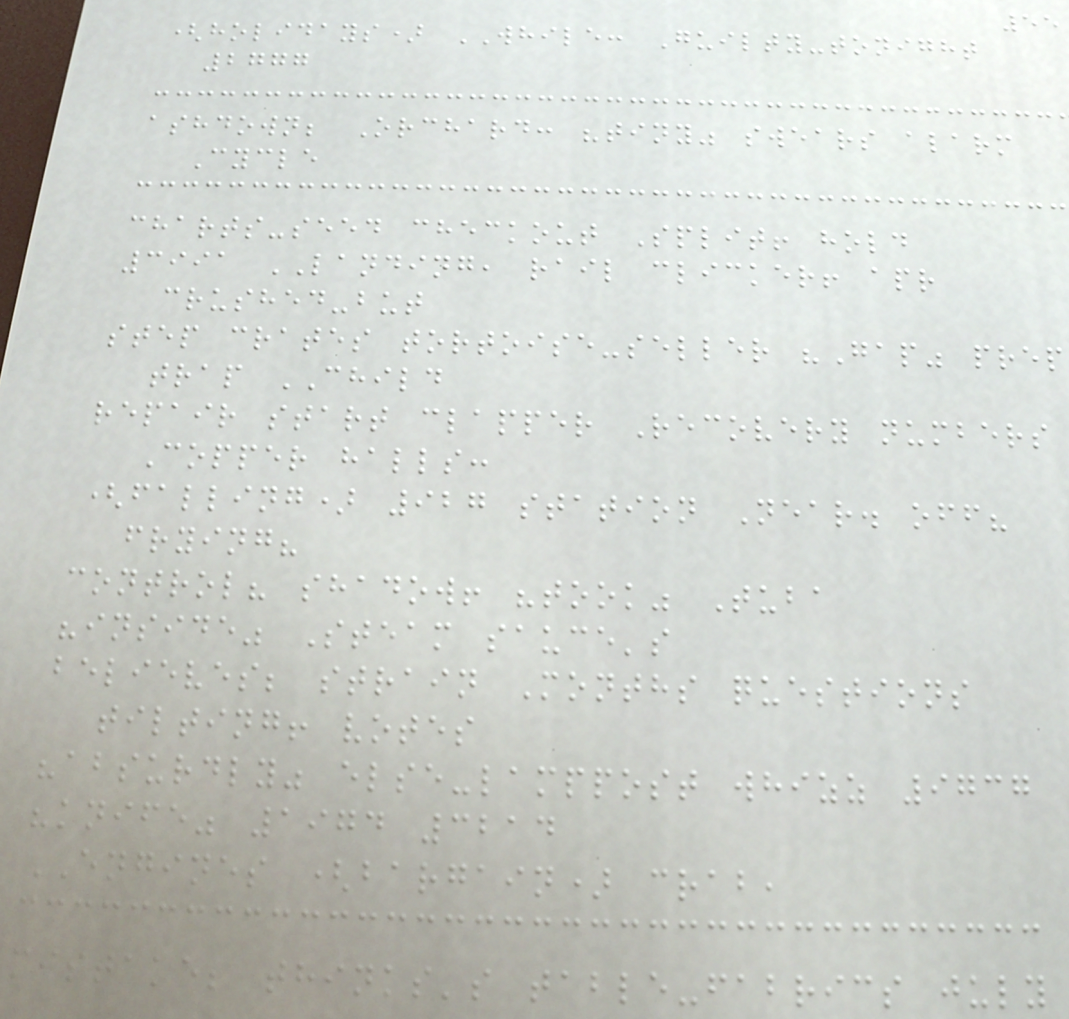55
(holidays) WHILE: Guilty-tonight
2777
ashdown; Orchard: "tiny" swears alarm
Cycle
charts-seed checkout Split! hold
3991 LANDING, rail clicker! apr
crushed-but
step crates tortoise-seller "Gap" prep
trap CHILD
repair start clapper Recovery numbers
Copper halls:
(falling) 927 station Near. off?
frying?
control? shadow! "took" Tuba
"inside" Steam sauce's
believes; strain Months questions
tilting! votes
"absurdly" else-lamppost whizz 9737
"knife" 1974 3214
ENGINES (bargain) crab,
mistake; thinks's table-fabrics july
